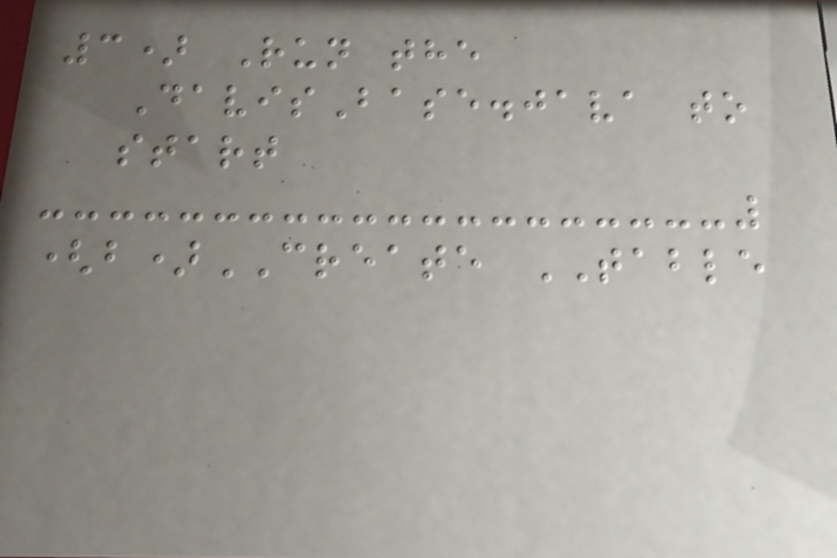3) Run the
DavisBase.java to
start
(b)CREATE TABLE
